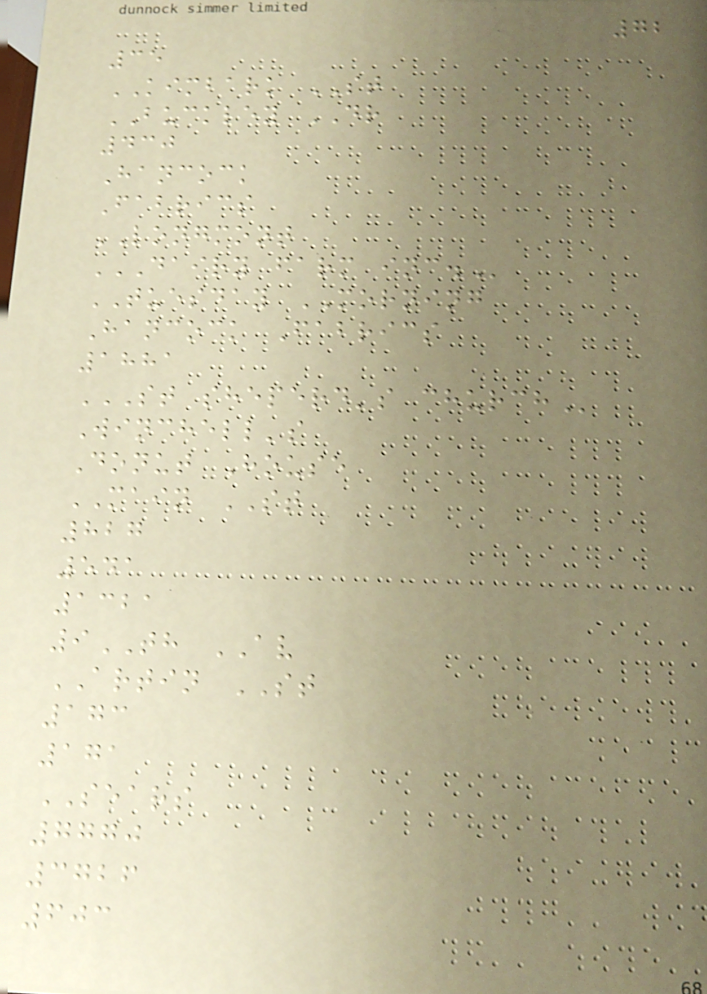72
35
KIMBARK ST
BUCKLEY DR
430
Hancock
Fabrics
LONGMONT
DAIRY FARM INC.
TUESDAY MORNING
Hancock Fabrics
1881
ST SHEPERD'S CHURCH
Winchell's
Donut House
MAIN ST
827
541
1321
9TH AV
ARTIN ST
173
171
SEARS
7770
3726
603
